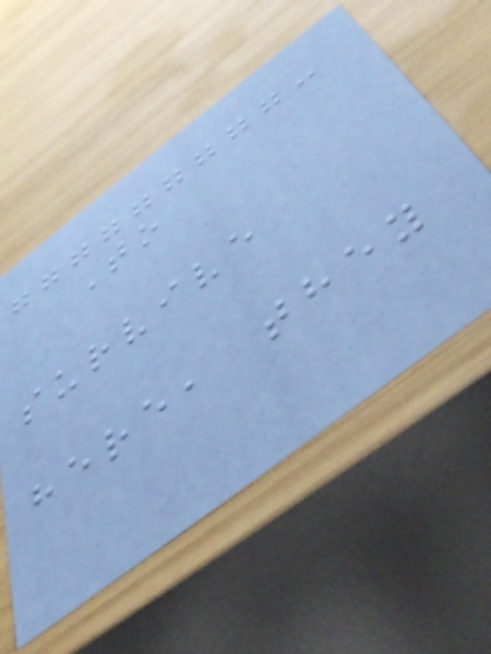To
survive
here, they
